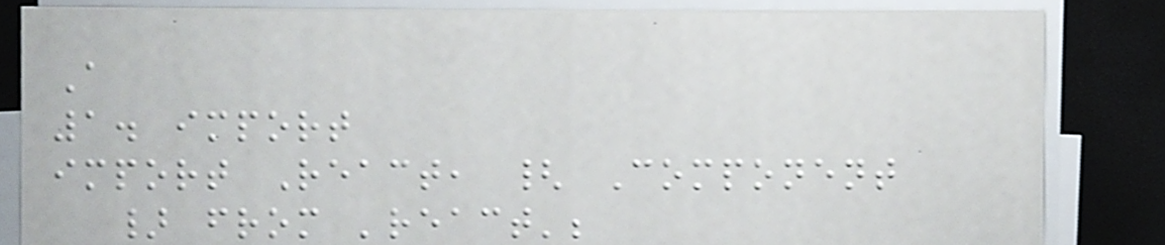A
1. import
import React, { Component
} from 'react';
